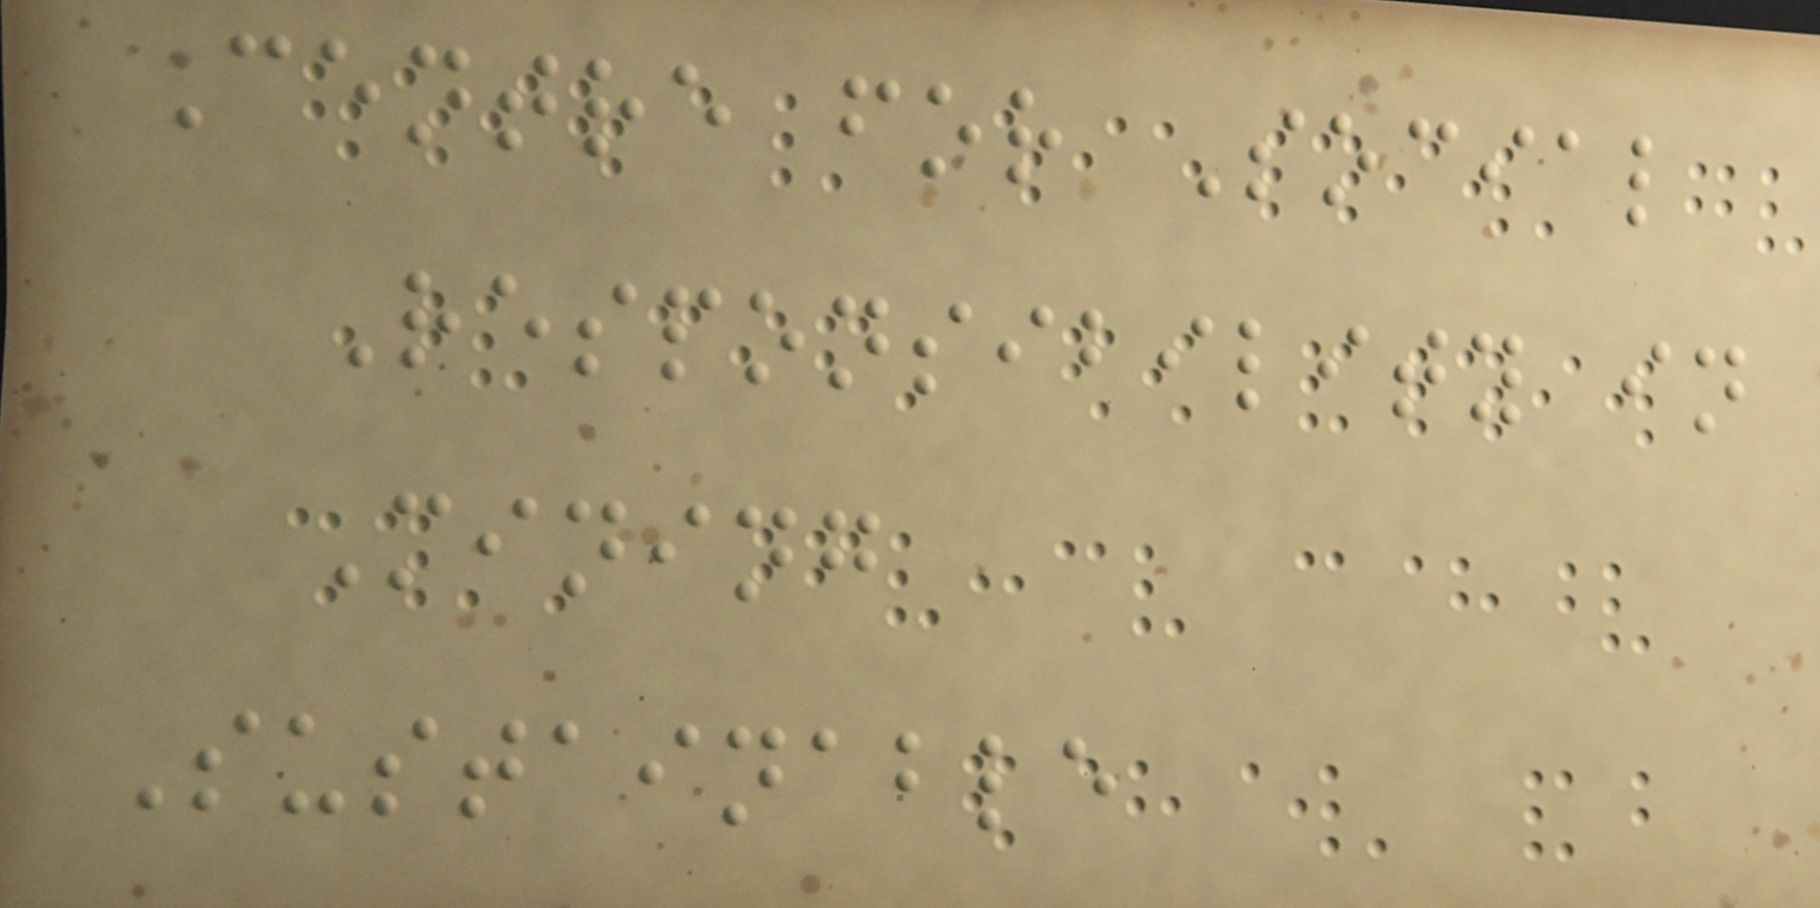Centre for Social
Responsibility in
Mining
Sustainable
